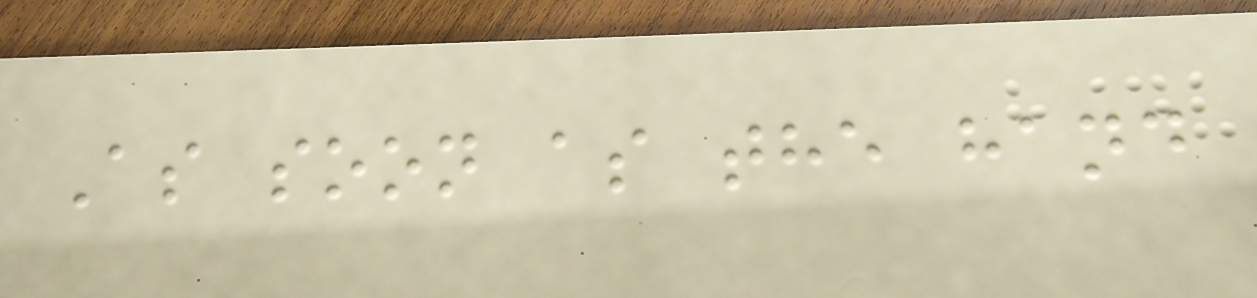As soon as the hand
